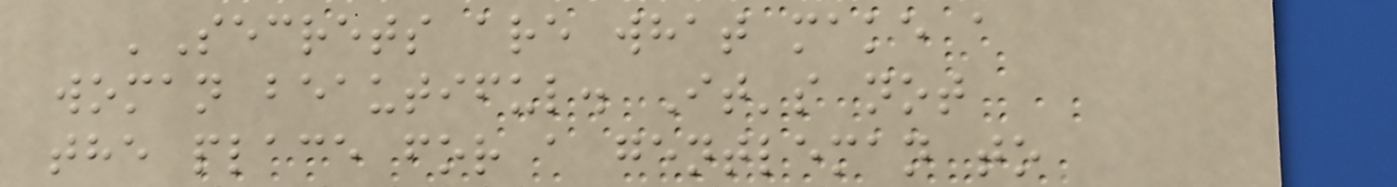'Secrets are what make a
woman beautiful. It's not
the place for a gentleman to
